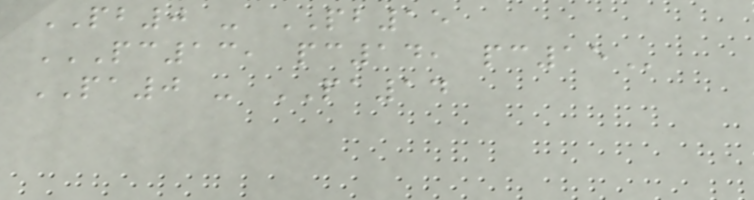PB0 - PB15
PC13, PC14, PC15
PA0 - PA14
